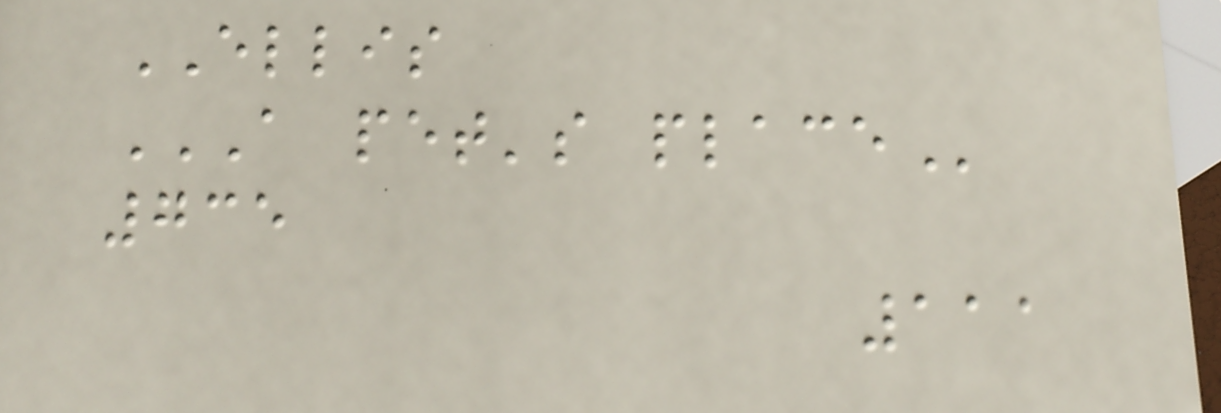ELLIS
A PET'S PLACE
735
111
